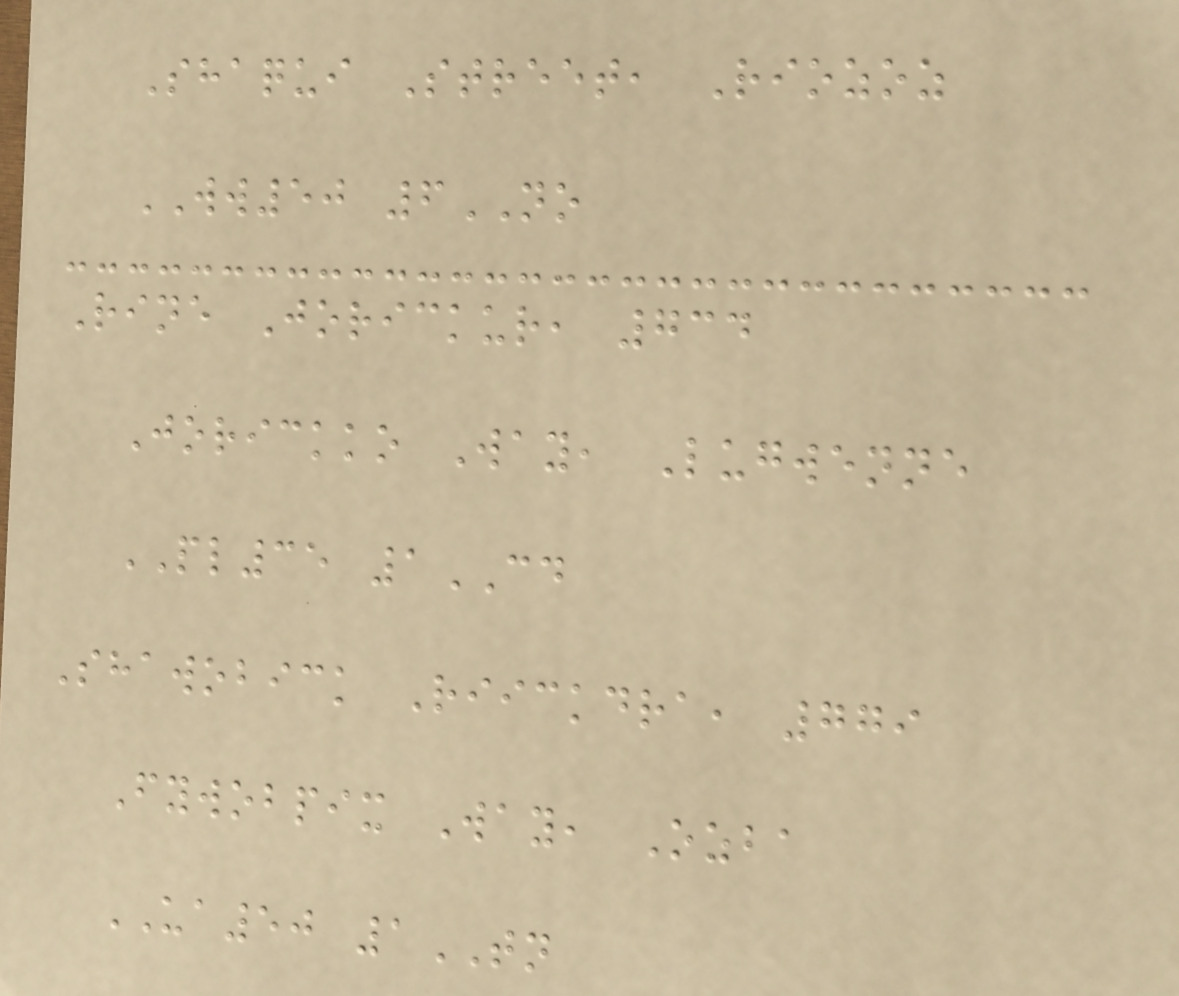Shaqui Street, Riozoz
WW50 6NO
Rine Jorickur, 734
Jorickko Way, Lugwenne
PL35 1CD
Shawobick Riickdra, 779
Fywobpix Way, Ozba
UA50 1TN
